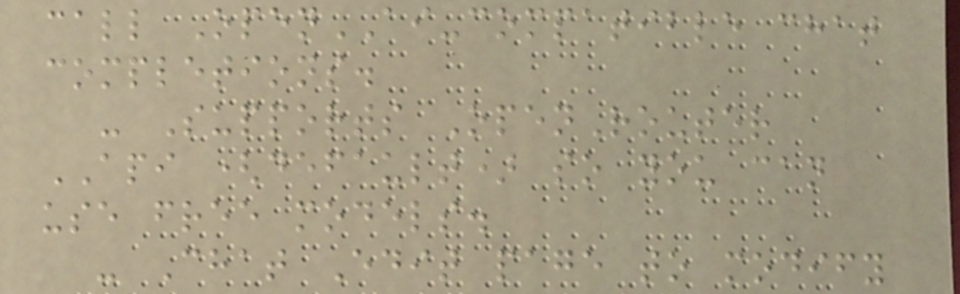call OpenAI-compatible chat
completions.
- Supports OpenRouter
API (default) so you can
use free models.
- Chat Edit page to modify
